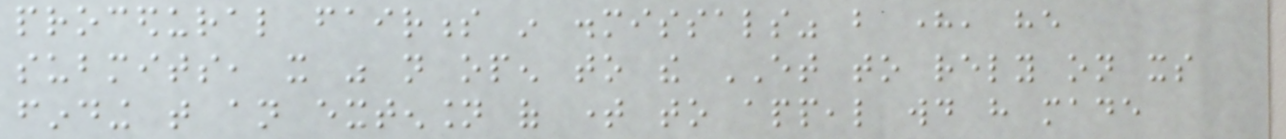procedural fairness in dismissals" but here, he
submits, it was not open to the ET to rely on its
finding that an extension of time to appeal would have made
